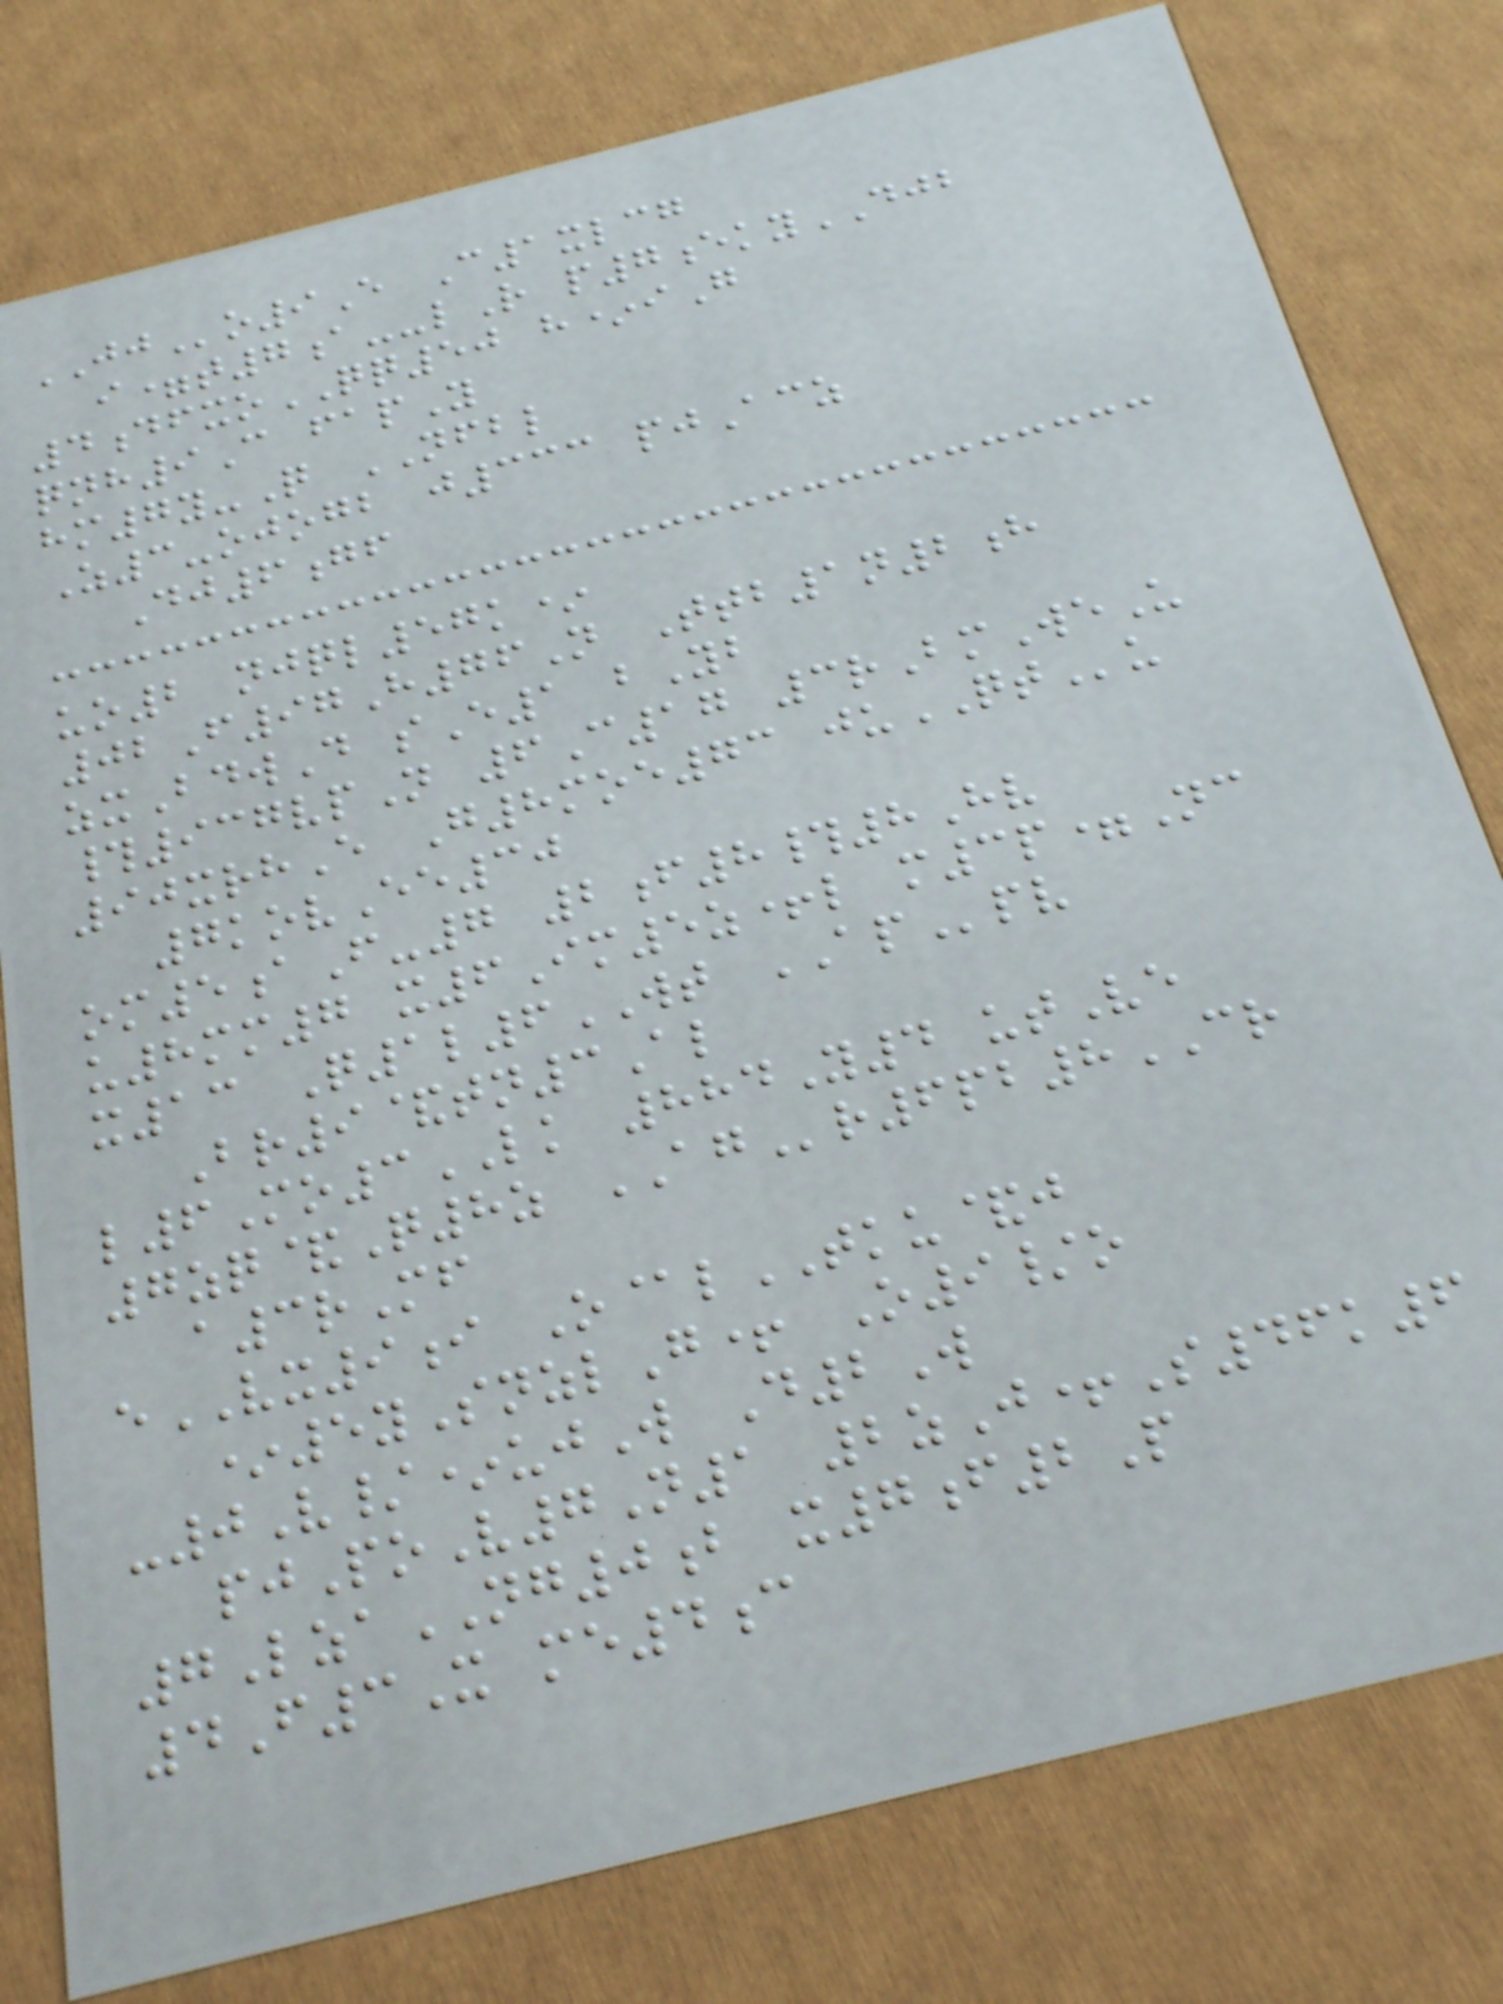JJo9E C1xlcg
i=t7a--lR p7ekyDJB
4dfxoQQ50 h*iG
qnh9C fapY
hm7y-Q NFBL
Z3-ojogb j333 pjAcz
Dj6gf
uo2 njql57k*
02F97H76N Ttb1n2h
zxBdwD sE1 bYb
#937vpN 6C17 3rBmWeU
90xrhE G8moe73 juQTu
7kovEe30
om5aF-7 2f8#8Hv
u8mm7 x6Im5z+l m3p=Nc
x13 Q1l6WT APpv
Br9&tn3Al
l6Mo3LK 884Y4 utVe
7zq&Q8z AGr6pb8CR
a3rMf
eVX9i O@lTKU&j
*5ySnzlG+ O9/o
-0V/*ujW D2W
pjPoV7N1 2zJ+S46k6
7LzaNG0b x7f2P
4F3X me4c
